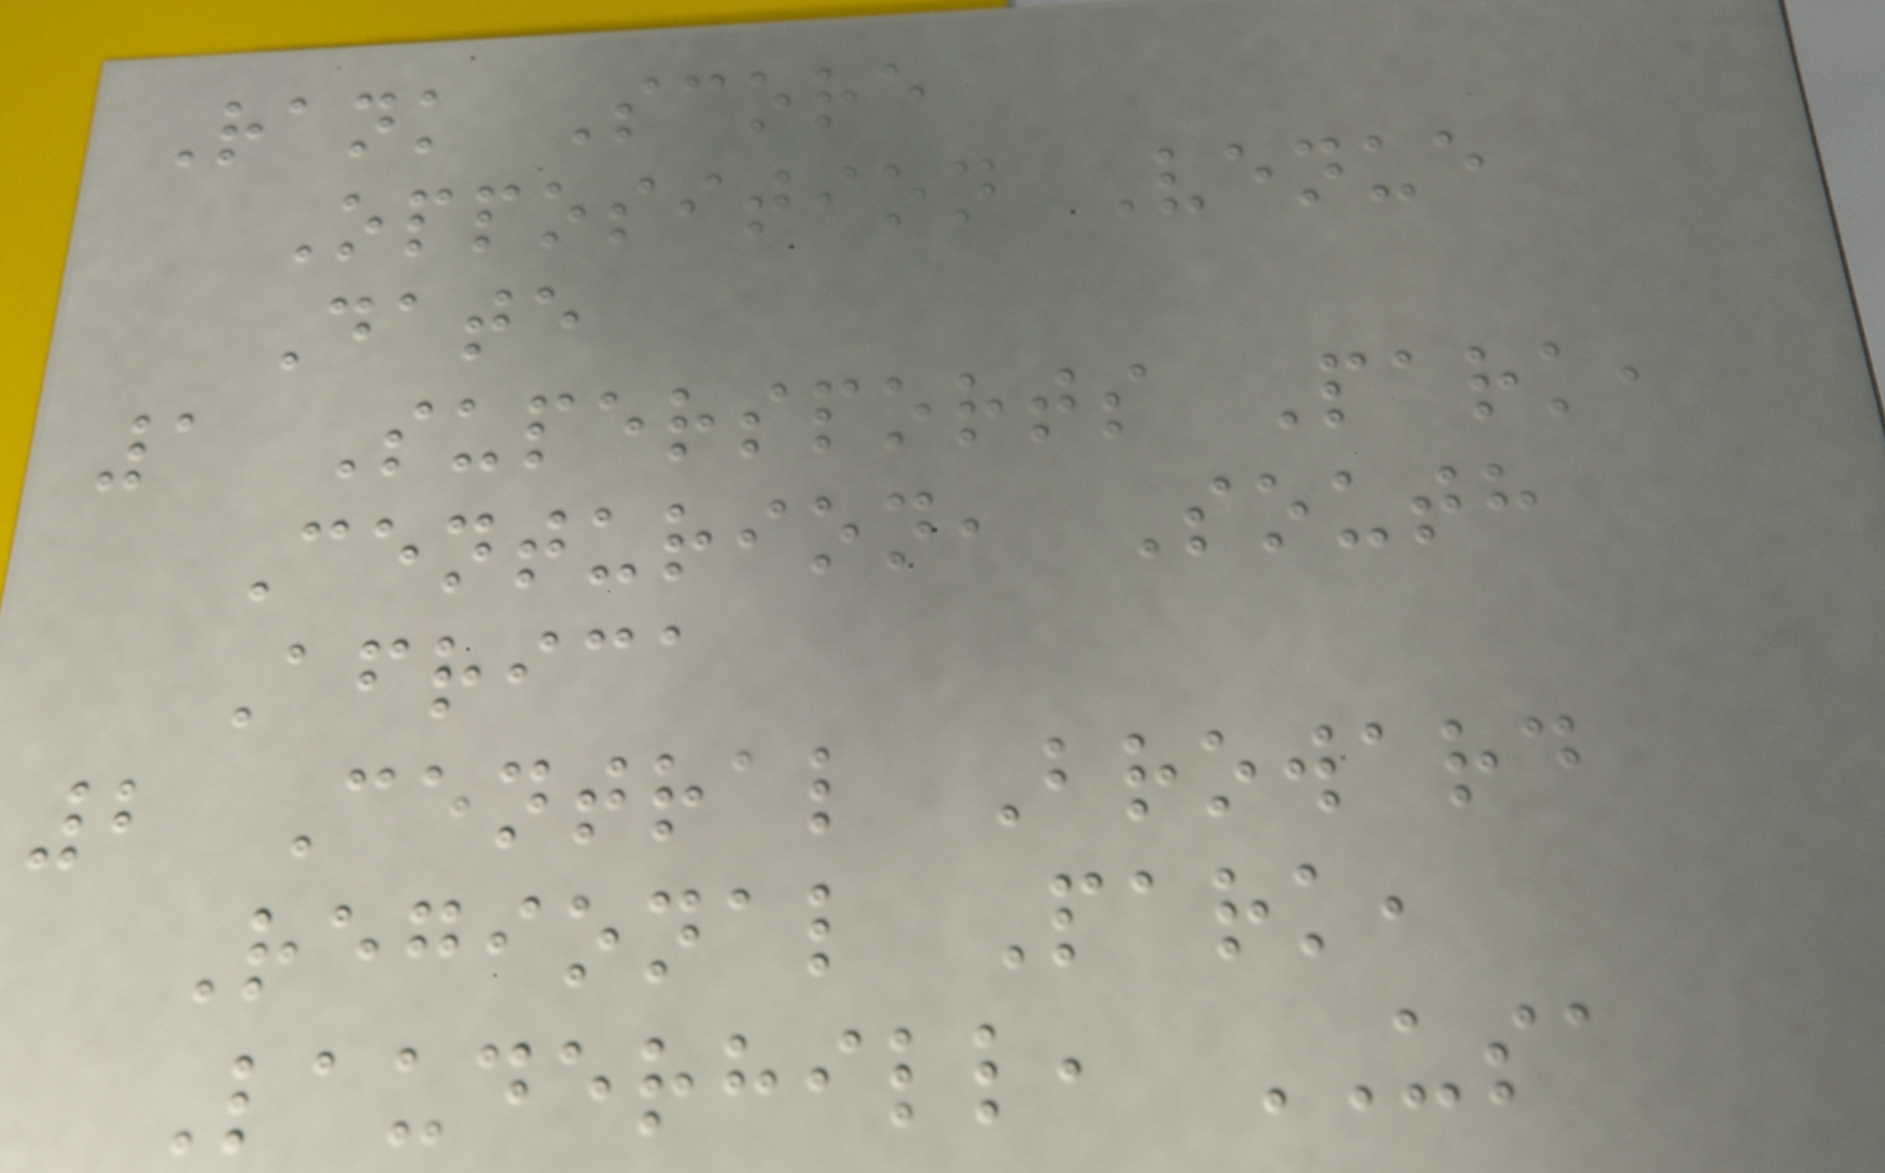Rank Score
Opposition Venue
Date
1 Supersports Park,
Centurion, South
Africa
2 Central Broward
Regional Park,
Lauderhill, USA
